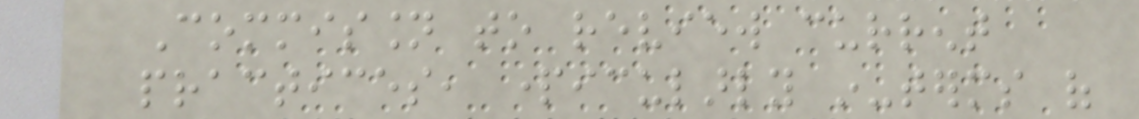Commission to review current
practices, particularly in-terms of
